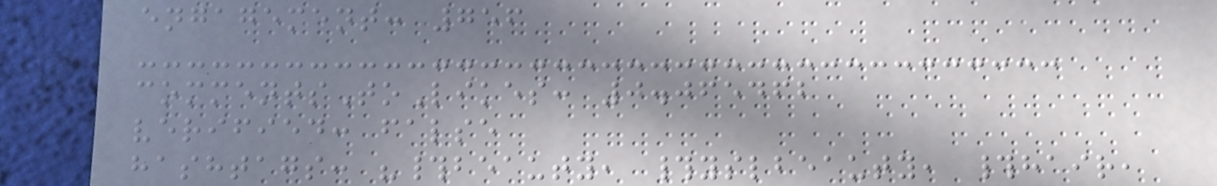engagement: 756
commentsToLikes: 0.065462
verified: false
hashtags: "#beauty, #yslbeauty, #hair,
